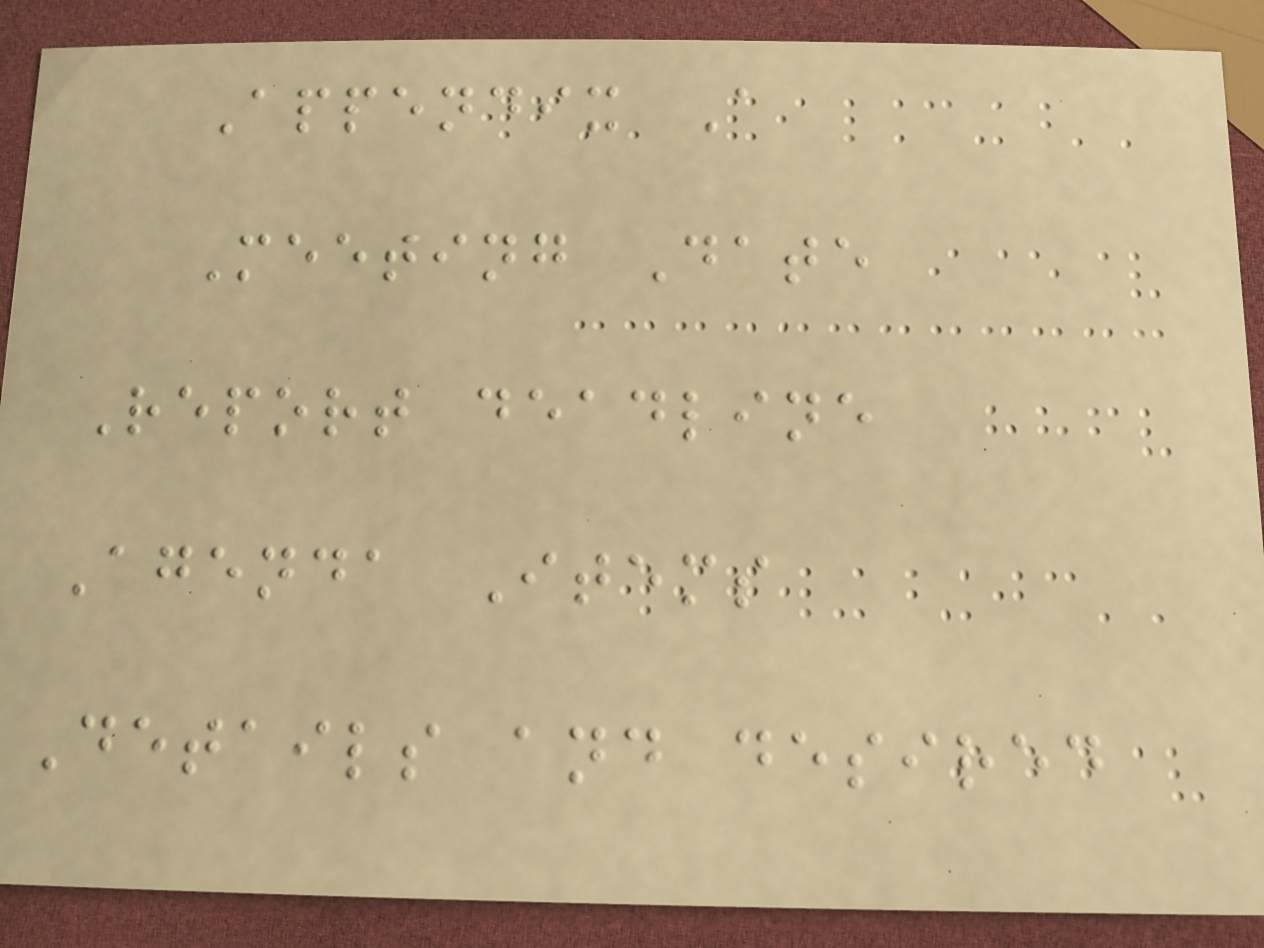Appendix A
Meeting Date
Report deadline
Agenda Items
Details and desired
